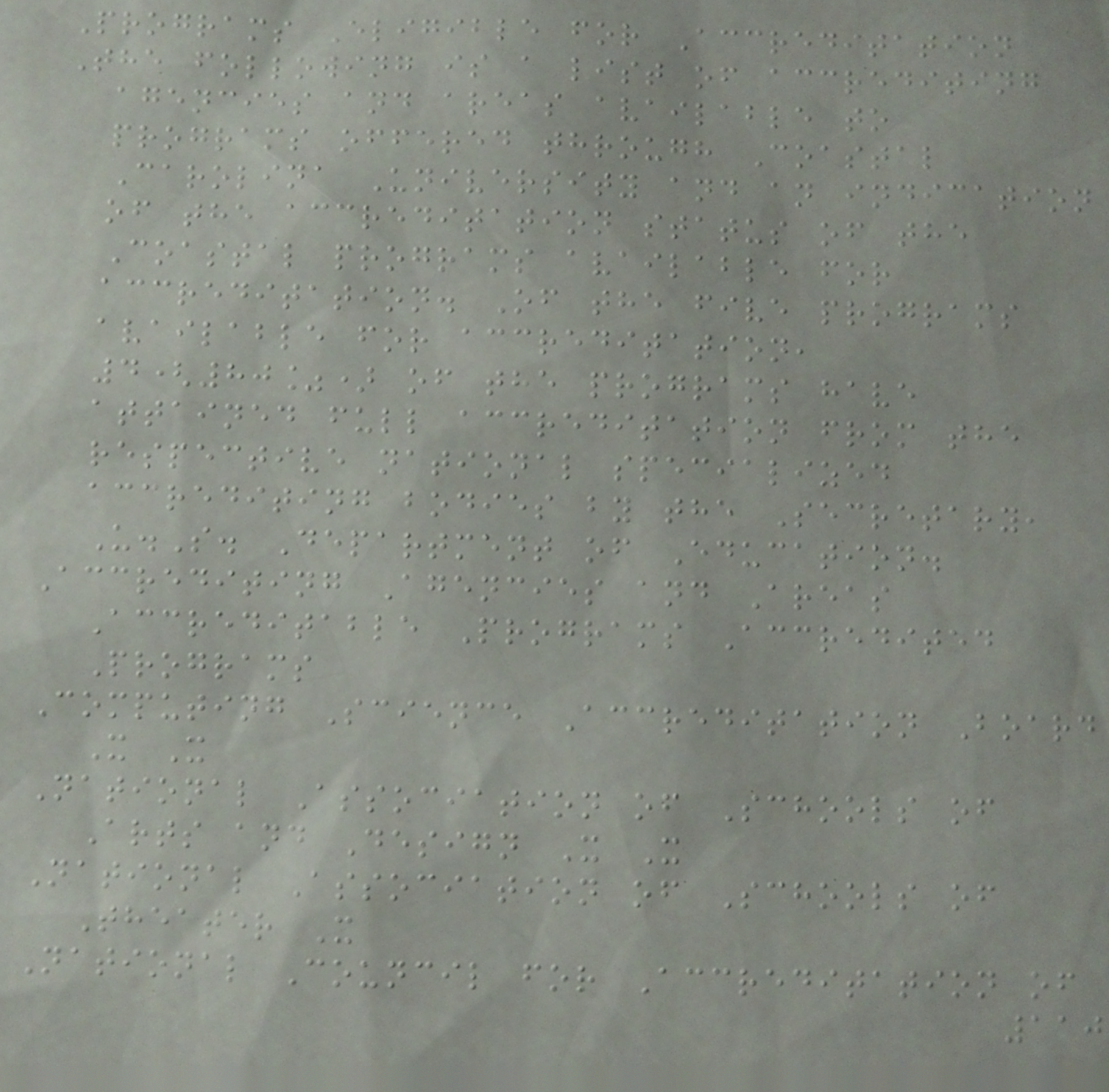Programs Eligible for Accreditation
The following is a list of accrediting
agencies and areas available to
programs offered through Coastal
Carolina University and an indication
of the accreditation status of the
Coastal programs available for
accreditation. Of the five programs
available for accreditation,
4(80%) of the programs have
attained full accreditation from the
respective national specialized
accrediting bodies by the Secretary,
U.S. Department of Education.
Accrediting Agencies and Areas
Accreditable Programs Accredited
Programs
Computing Science Accreditation Board
X X
National Association of Schools of
Arts and Design X X
National Association of Schools of
Theater X
National Council for Accreditation of
110
